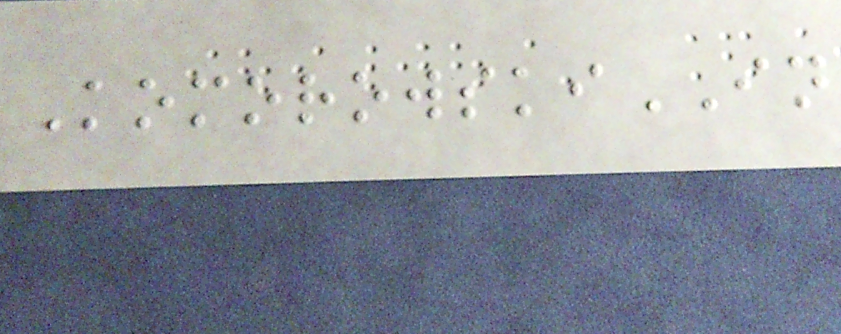KomorowskiIN
